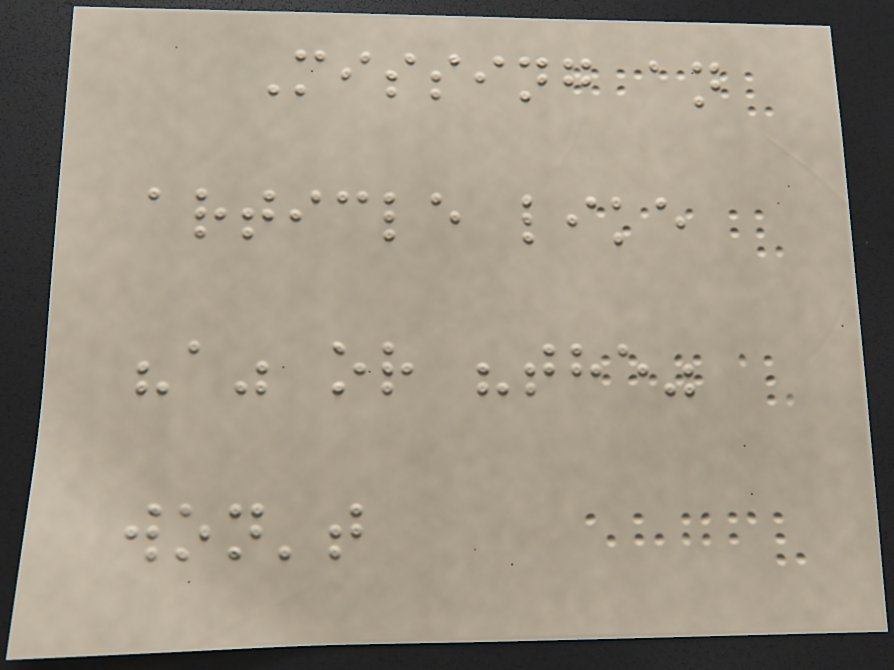Missing an
article like
"a" or "the"
won't
